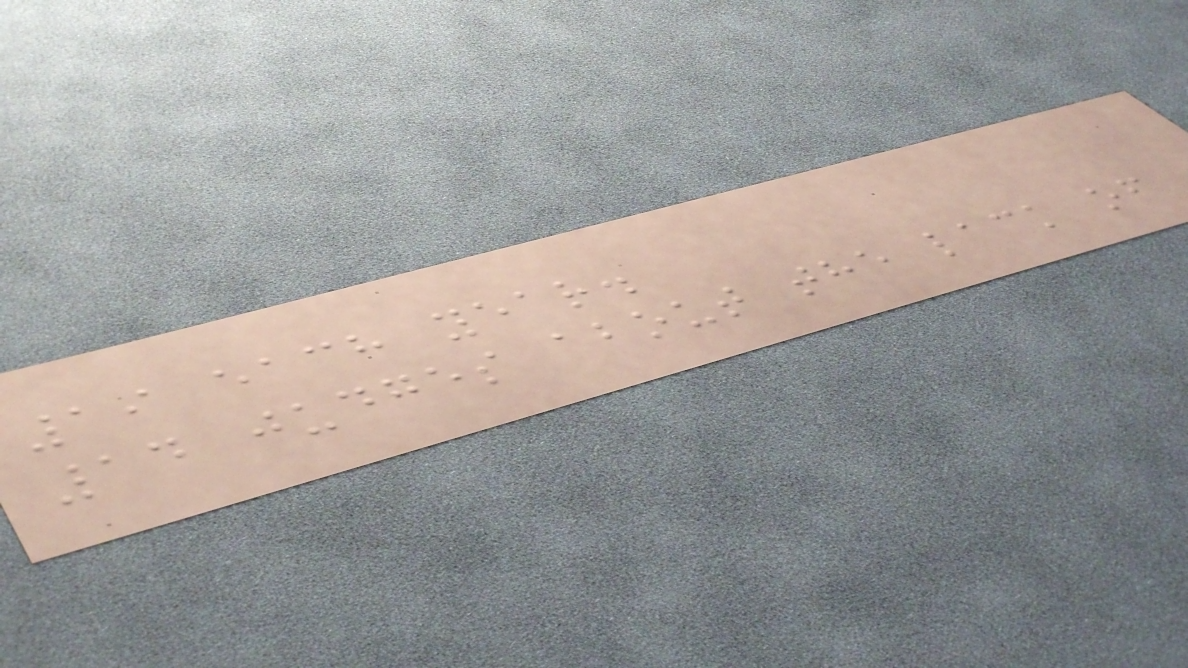19 each year.
14 judges about the lack of
